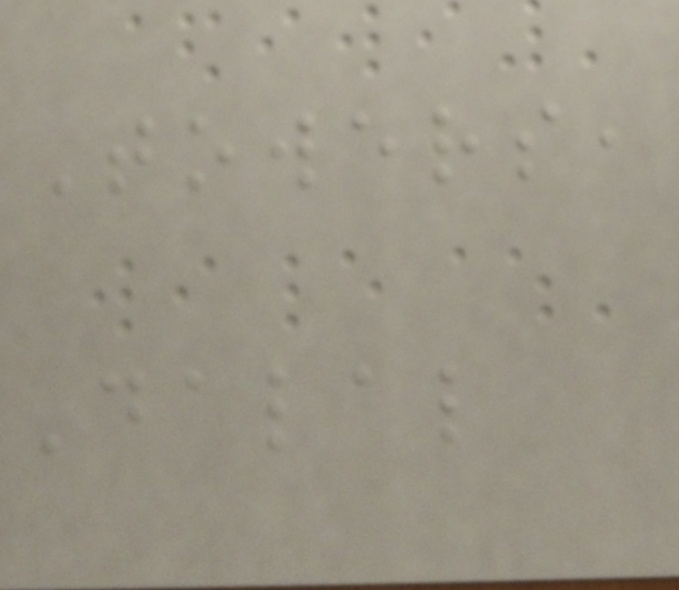Towers,
Dalal
